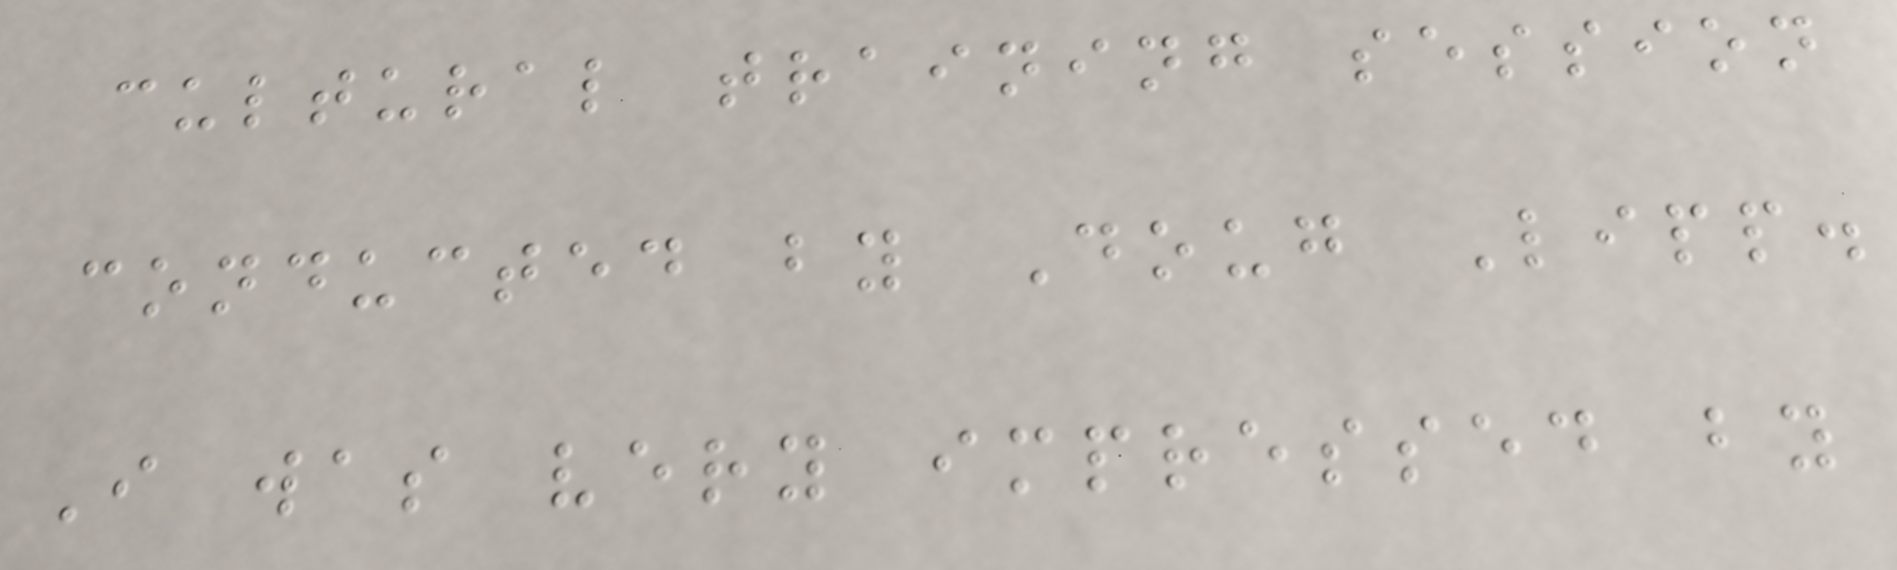cultural training session
conducted by Doug Lipp.
I was very impressed by
